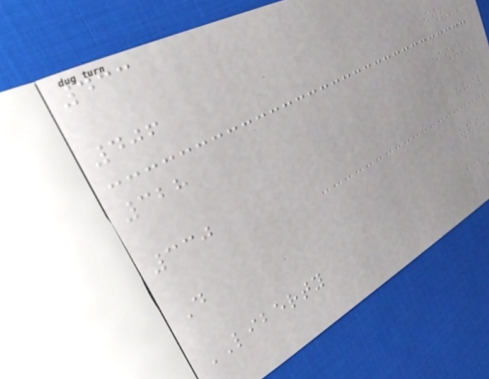433
406
328
330
D
LIBERTY
